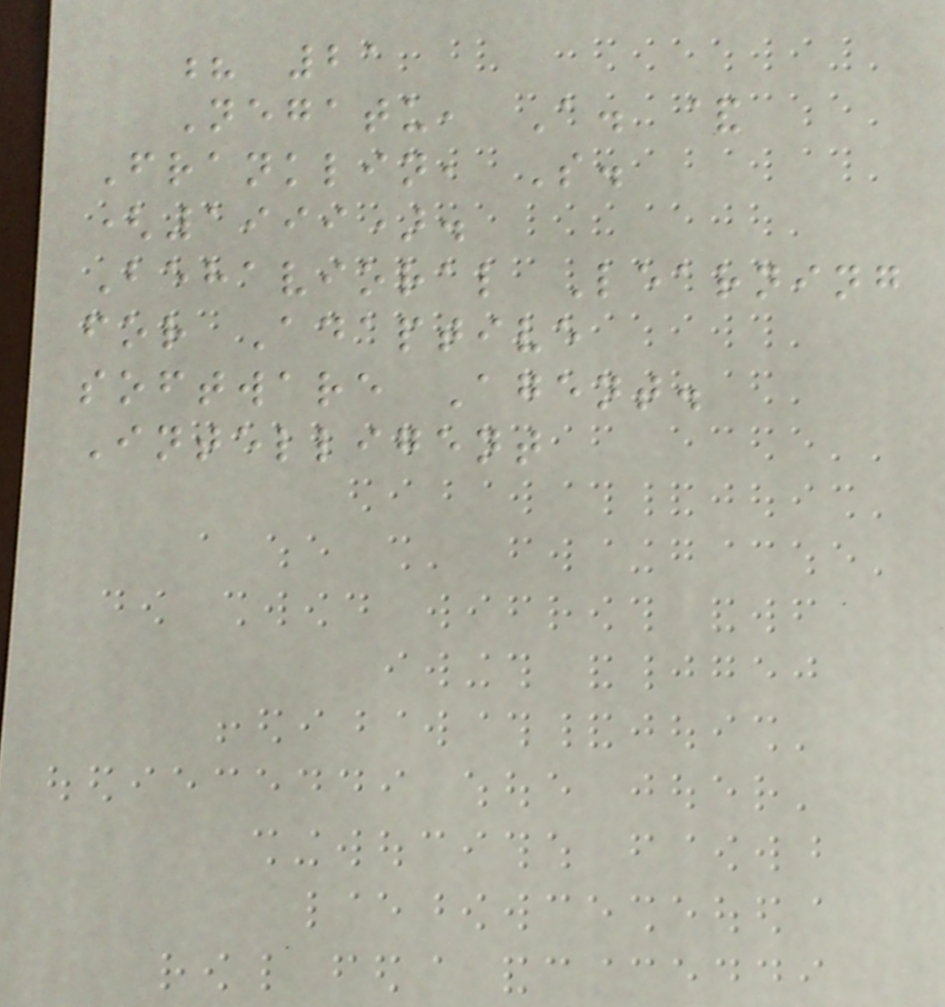? 21
Negatu, A. &
Franklin, S.
(1999).
Behavioral Learning
for Adaptive
software Agent.
Intelligent
